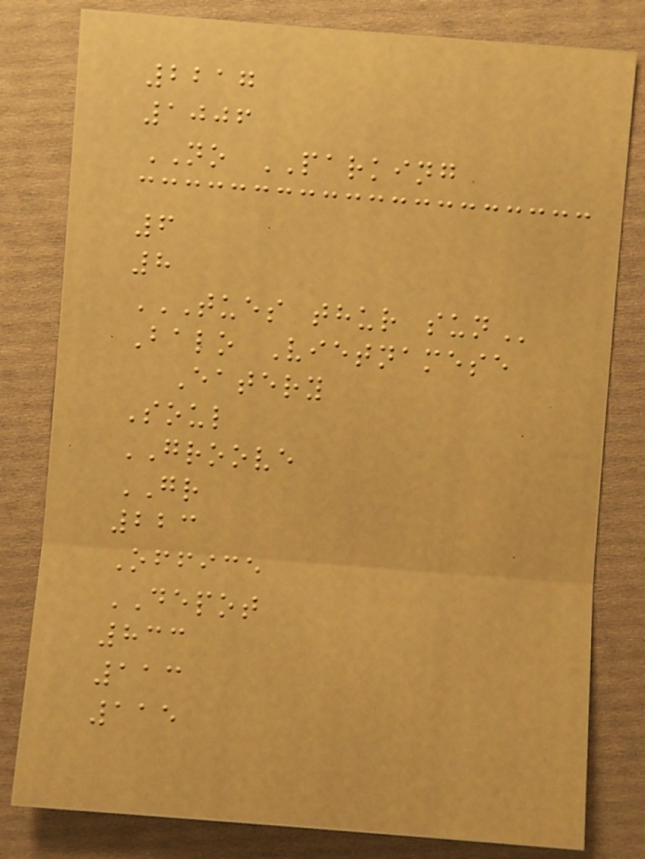2217
1006
NO PARKING
6
8
TUES THUR SUN
Balo Vietnamese
Eatery
Soul
GROOVE
GR
223
Office
DEPOT
833
113
115
